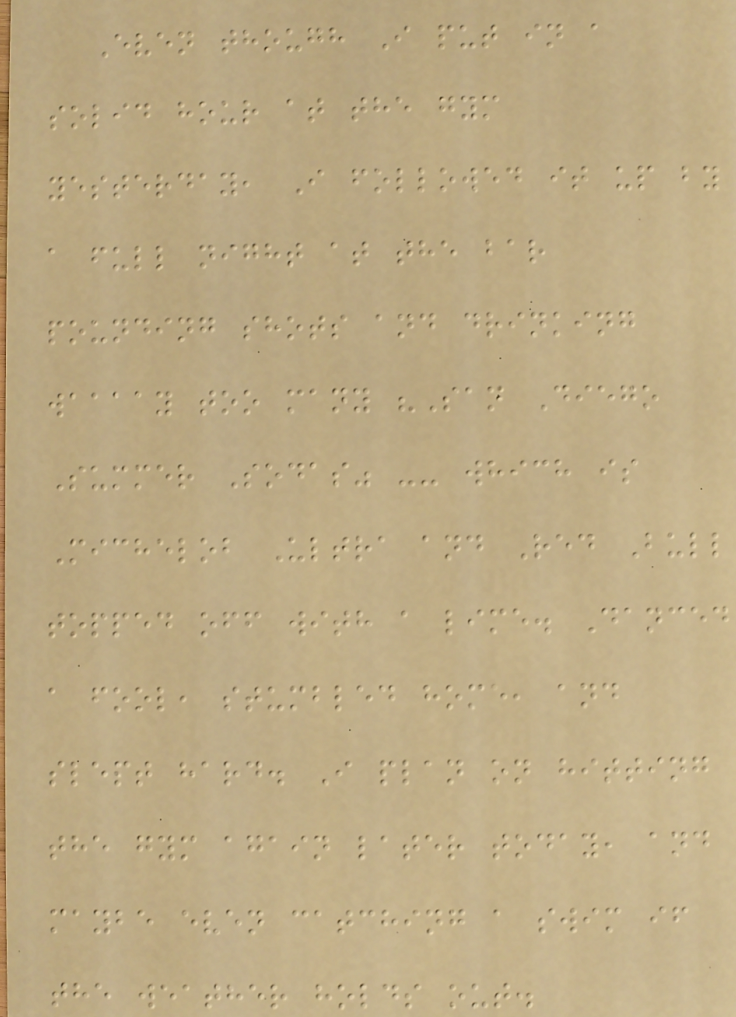Even though I put in a
solid hour at the gym
yesterday, I followed it up by
a full night at the bar
pounding shots and drinking
waaaay too many "San Diego
Summer Sodas" -- which is
Michelob Ultra and Red Bull
topped off with a lime. Danced
a fool, stumbled home, and
slept hard. I plan on hitting
the gym again later today, and
maybe even catching a swim if
the weather holds out.
